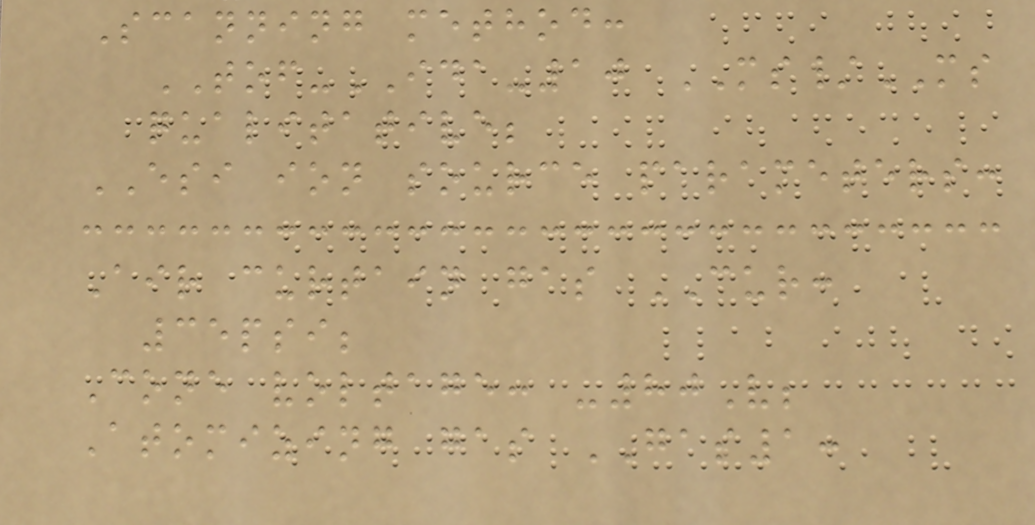Scanning method:
TOF-IDA-10 MS/MS
qualitative;
ESI ion source parameters:
Air curtain gas CUR:
35psi;
Cone voltage: -80V;
Atomizing gas GAS1:
